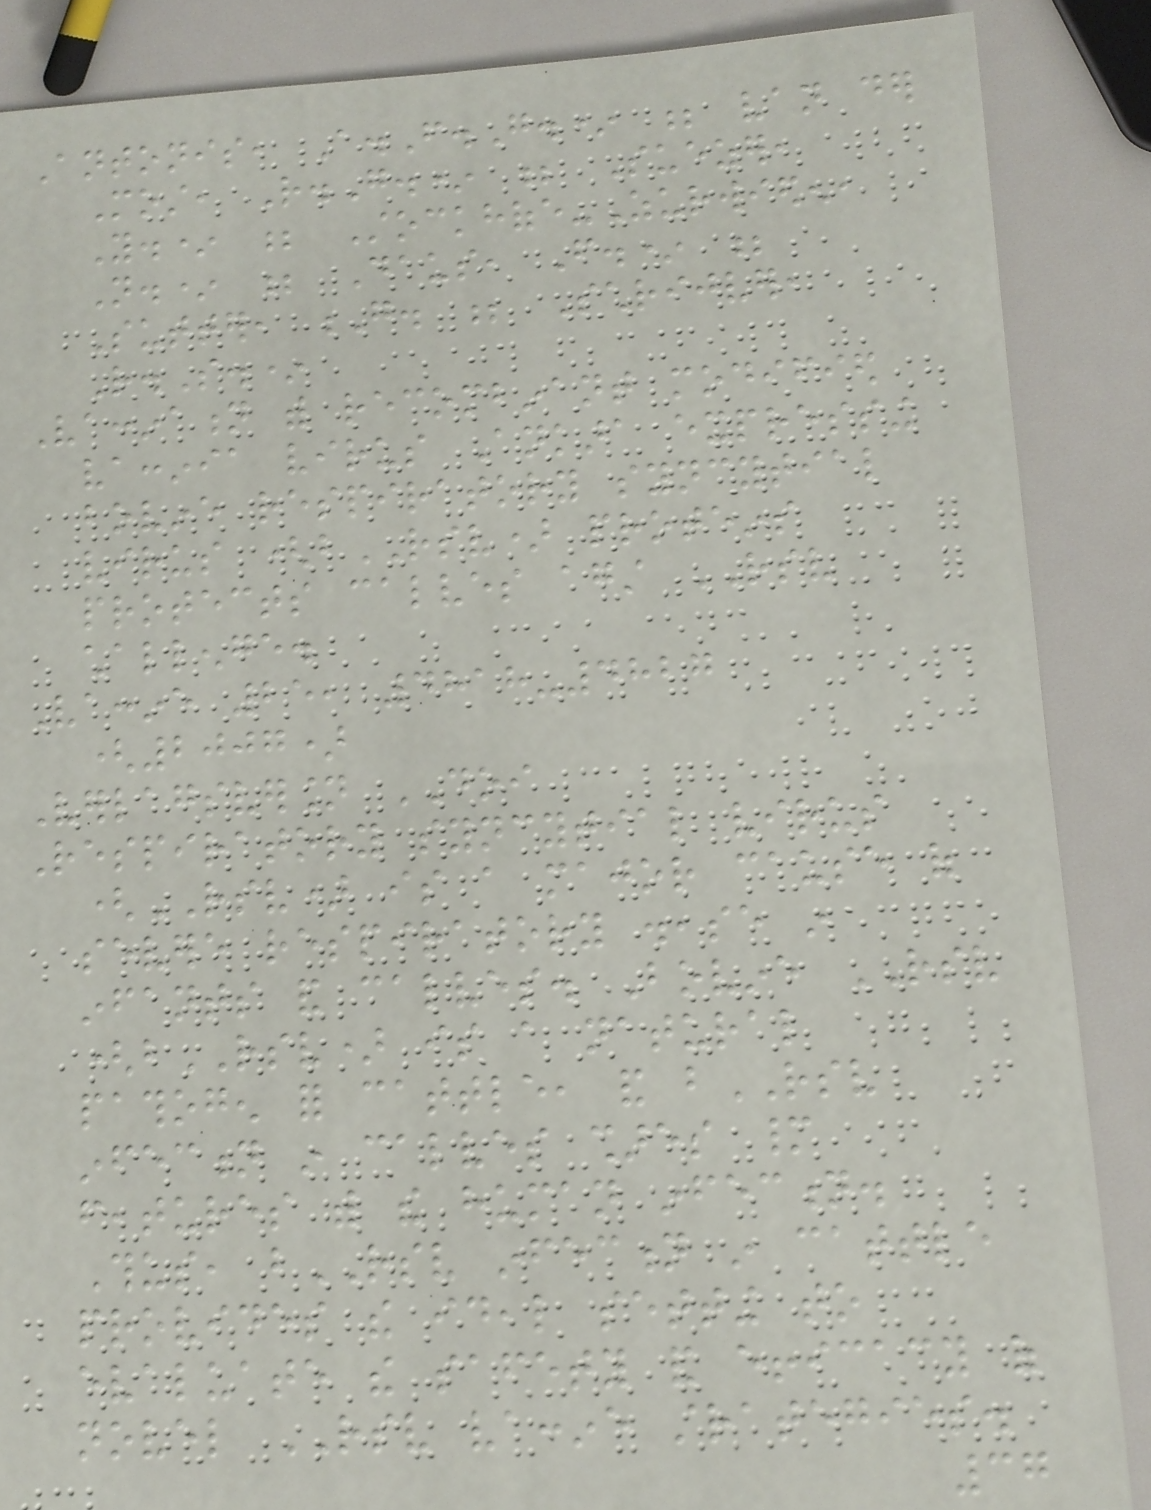Antonis, A.F.G.* ; van der
Most, R.G.* ; Suezer,
Y.* ; Stockhofe-Zurwieden,
N.* ; Daus, F.* ;
Sutter, G. ; Schrijver,
R.S.*
Vaccination with recombinant modified
vaccinia virus Ankara expressing
bovine respiratory syncytial
virus (bRSV) proteins
protects calves against RSV
challenge.
Vaccine 25, 4818-4827
(2007)
Verlagsversion DOI
Respiratory syncytial virus
(RSV) is a major cause of
severe respiratory disease in
infants and calves. Bovine RSV
(bRSV) is a natural
pathogen for cattle, and bRSV
infection in calves shares many
features with the human infection.
Thus, bRSV infection in cattle
provides the ideal setting to
evaluate the safety and efficacy of
novel RSV vaccine strategies.
37
